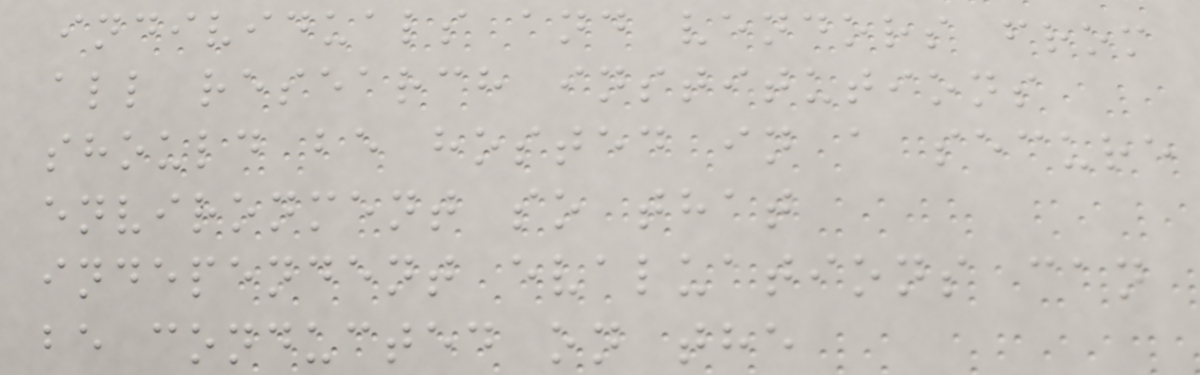individuals and vendors from
all research institutions
should be hosted in a secure
environment so that
independent evaluations can
be conducted on the
